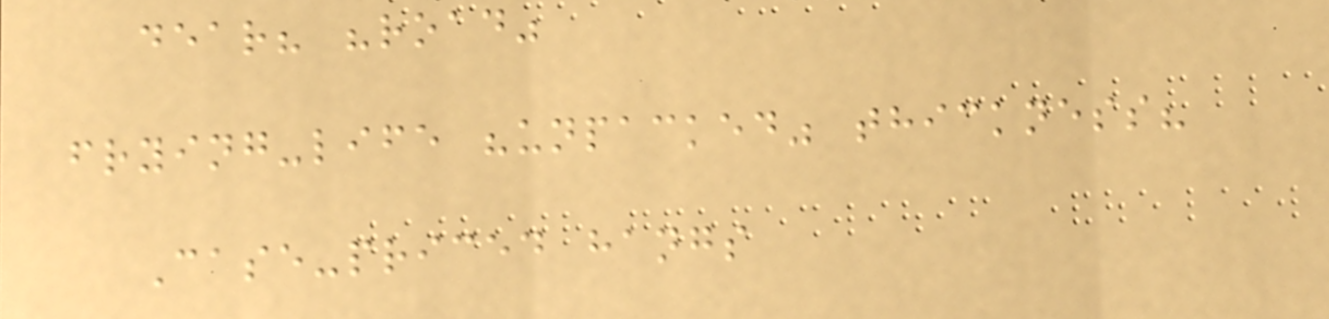dear? "road"
frying-life "unpacked" thickness?
Case-priced hangs
